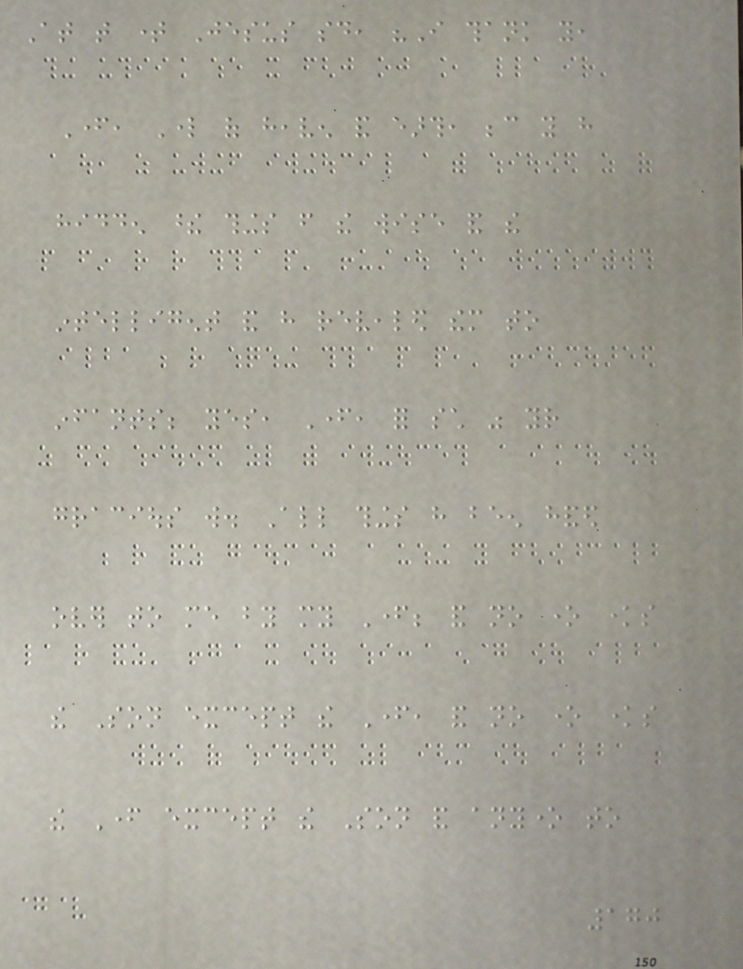At that time Jesus said, "I thank you,
Father, Lord of heaven and earth, because you have
hidden these things from the wise and the
intelligent and have revealed them to
infants; yes, Father, for such was your
gracious will. All things have been handed
over to me by my Father; and no one knows
the Son except the Father, and no one knows
the Father except the Son and anyone to
170
